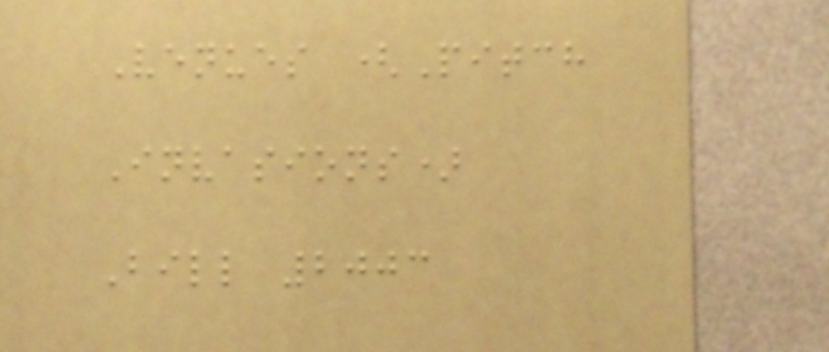Venues (Pitch
Invasions)
Bill 2003
